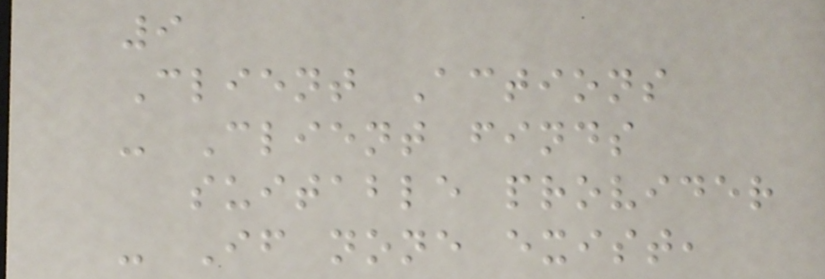9
Client Actions
- Client finds
suitable provider
- If none exist,
